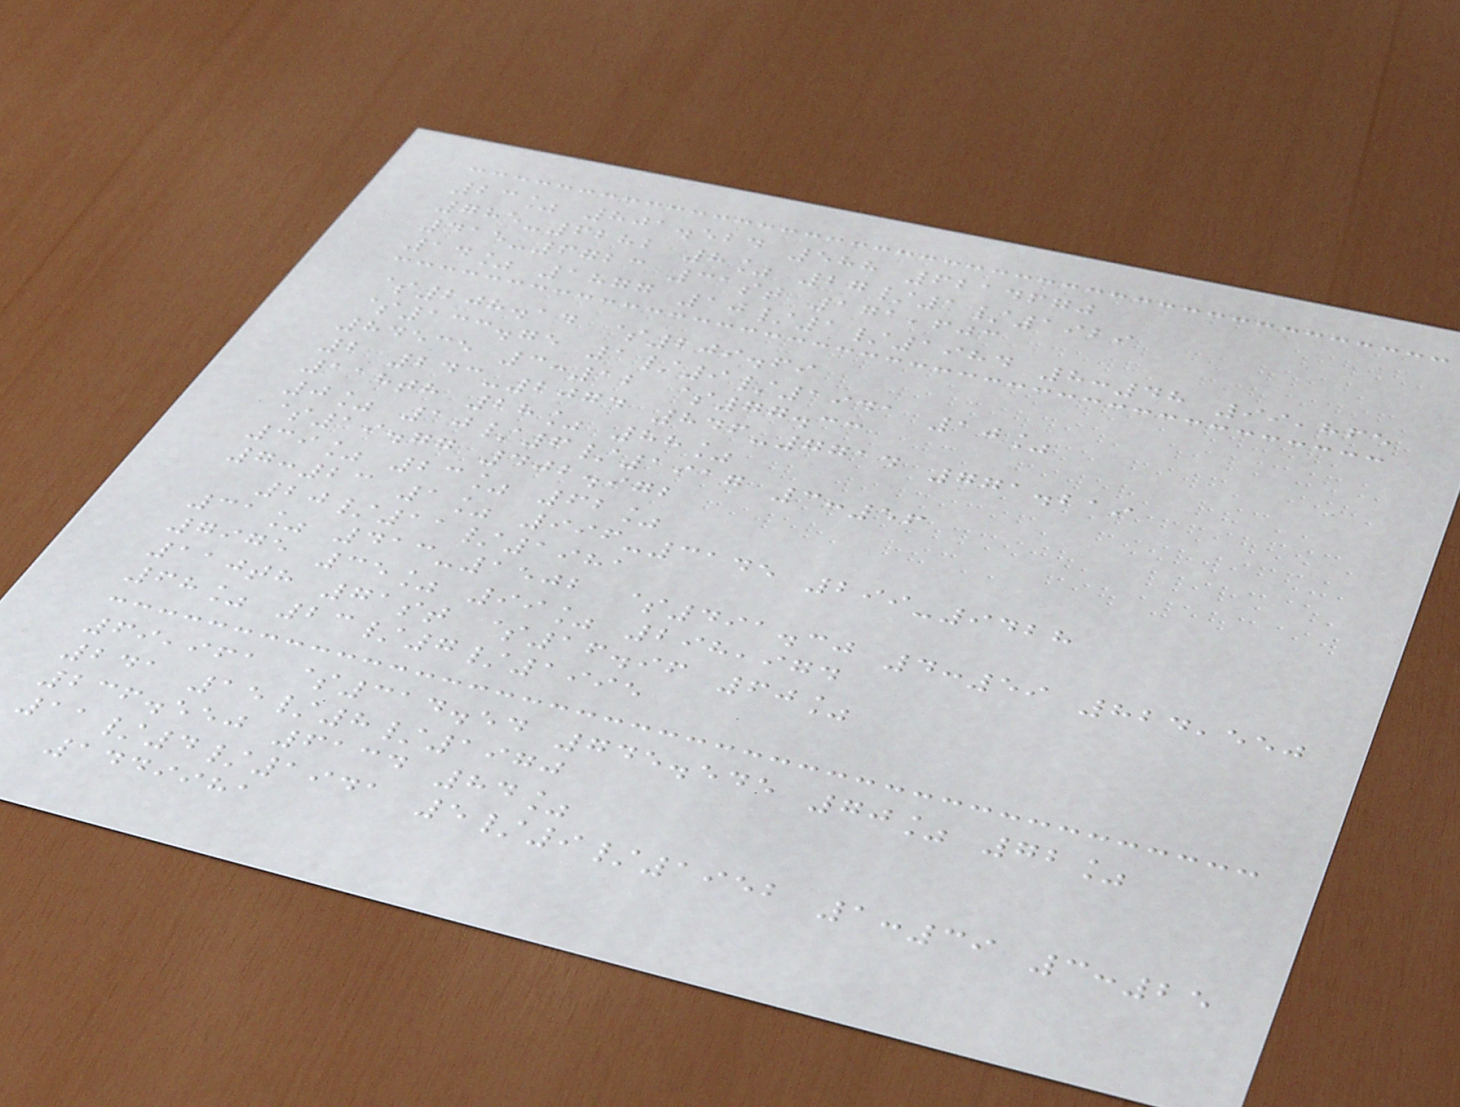23% 801.524 588 6214670
785-6282 8% 27/1/1929
415-6723 31st 171,603
14% 1877 10/1/1984 8:48 99,865
$208.14 $209.69
$133.75 1/9/1941 10%
84535 3:12 $77.33
2 243-2074 846-7714 771.219
118th 28% 88%
0% 10/6/1917 3:56
$19.77 402.972
39% 23% 62%
7:23 1% 996-3145 299-9428
20/11/1981
31% 413-1502 $491.30 4:59 824,550
7975 35% 99% 298,974
110th 71st $16.96 60%
68% 23/7/1995
69,961 $314.54 745.545 70% 72%
241 15/8/1970
236.550 6134 84%
11/4/1941 5/9/1952 1:39 3:25
1449981
